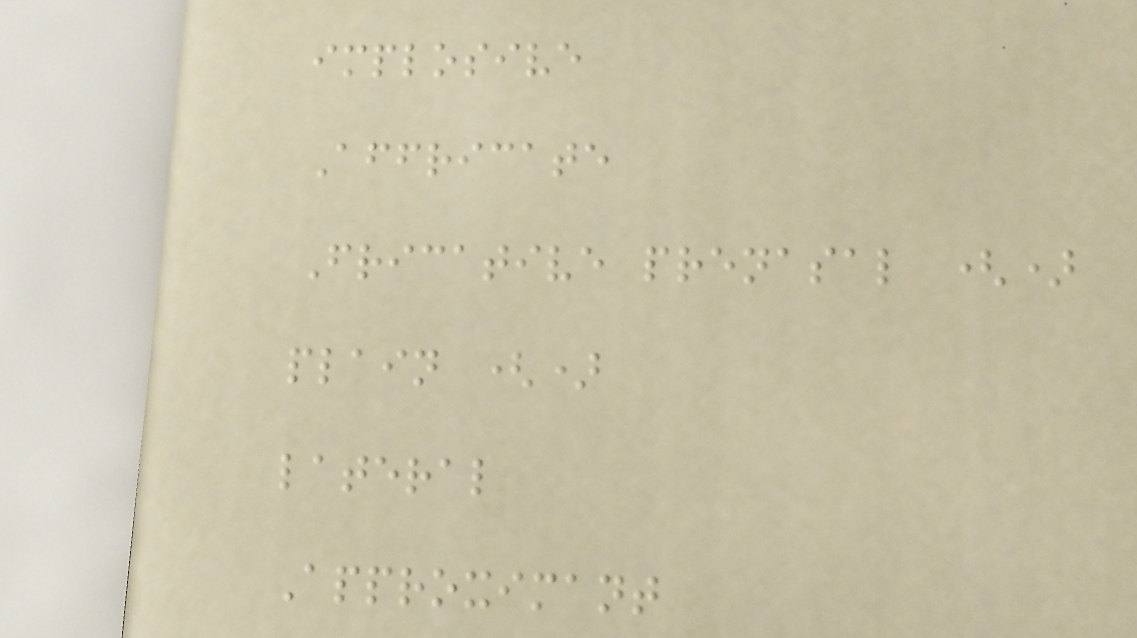implosive
Affricate
Fricative prenasal ()
plain ()
lateral
Approximant
